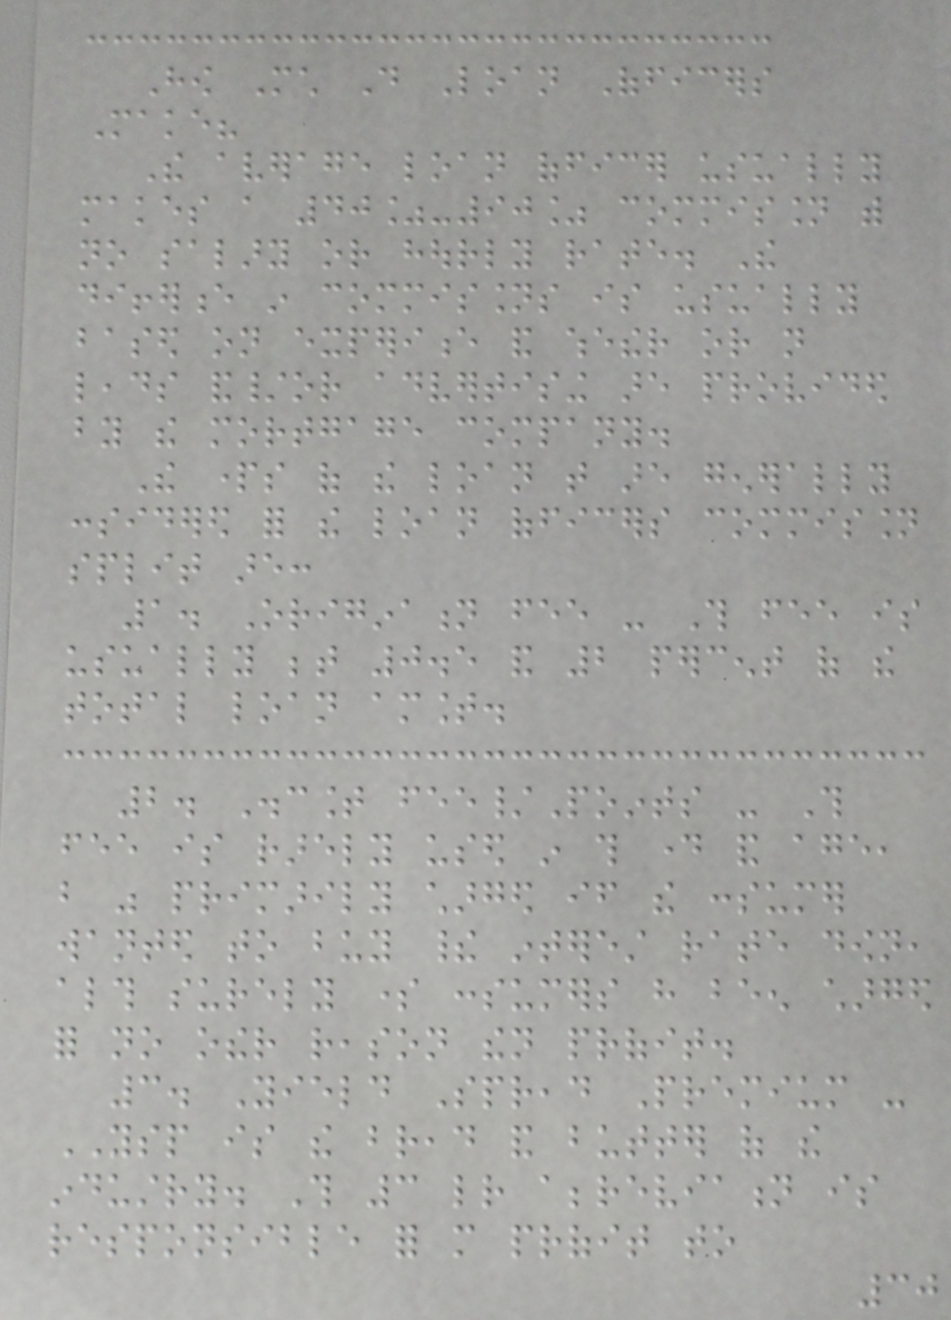How Much Do Loan Officers
Make?
The average loan officer usually
makes a 40%-90% commission with
no salary or hourly rate. The
difference in commissions is usually
based on experience and whether or not
leads and/or advertising are provided
by the mortgage company.
The parts of the loan that are generally
considered for the loan officers commission
split are:
1. Origination fee - This fee is
usually between 0.5 and 2 percent of the
total loan amount.
2. Discount fee/Points - This
fee is rarely used in this day and age,
but was primarily charged if the consumer
wanted to buy their interest rate down,
although surely some consumers have been charged
for no other reason then profit.
3. Yield Spread Premium -
YSP is the bread and butter of the
industry. This 3 letter abbreviation is
responsible for more profit to
30
